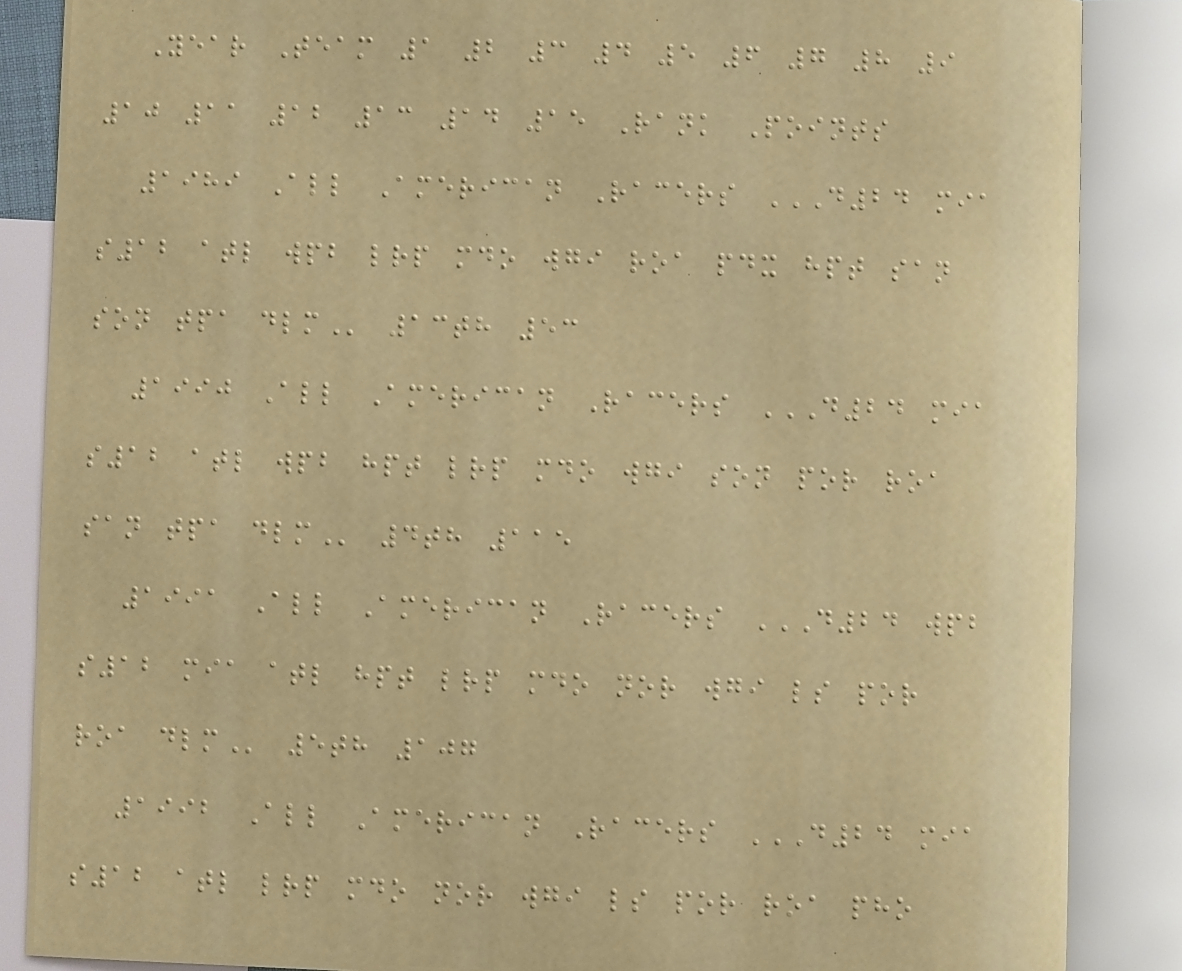Year Team 1 2 3 4 5 6 7 8 9
10 11 12 13 14 15 Rank Points
1989 All American Racers D24 MIA
S12 ATL WPB LRP MDO WGI ROA PDX HPT SAN
SON TPA DLM 13th 53
1990 All American Racers D24 MIA
S12 ATL WPB HPT LRP MDO WGI SON POR ROA
SAN TPA DLM 4th 115
1991 All American Racers D24 WPB
S12 MIA ATL HPT LRP MDO NOR WGI LS POR
ROA DLM 5th 107
1992 All American Racers D24 MIA
S12 ATL LRP MDO NOR WGI LS POR ROA PHO
